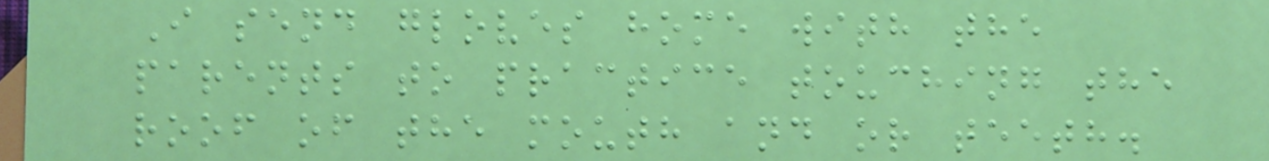I send gloves home with the
parents to practice touching the
roof of the mouth and or teeth.
